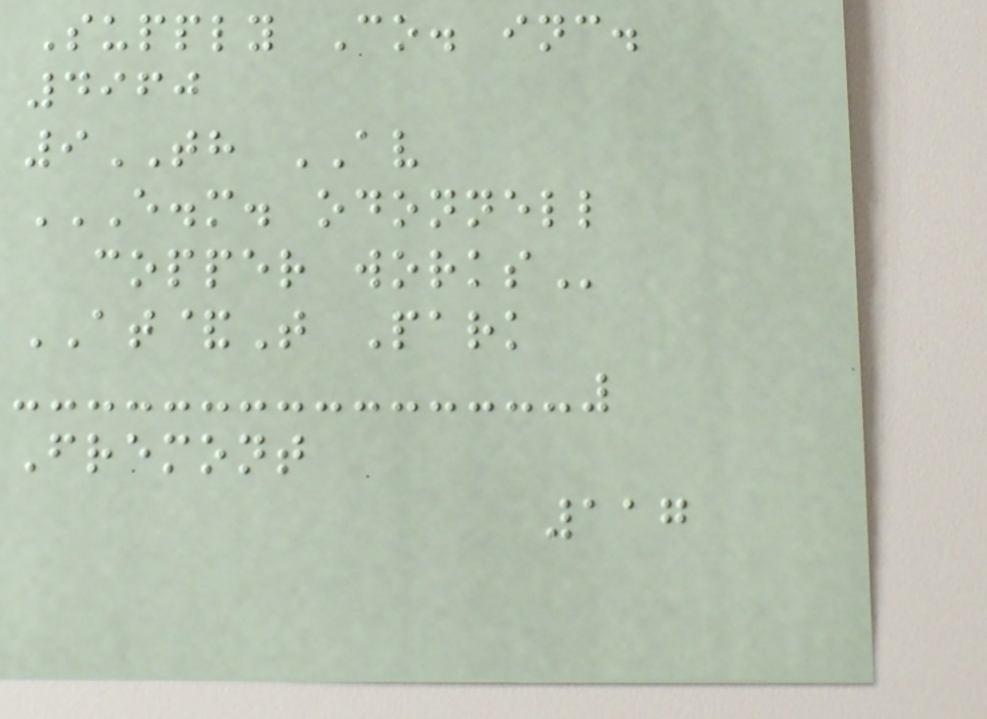Supply Co. inc.
4960
9TH AV
E.M. ODONNELL
COPPER WORKS
AT&T Park
Fremont
117
